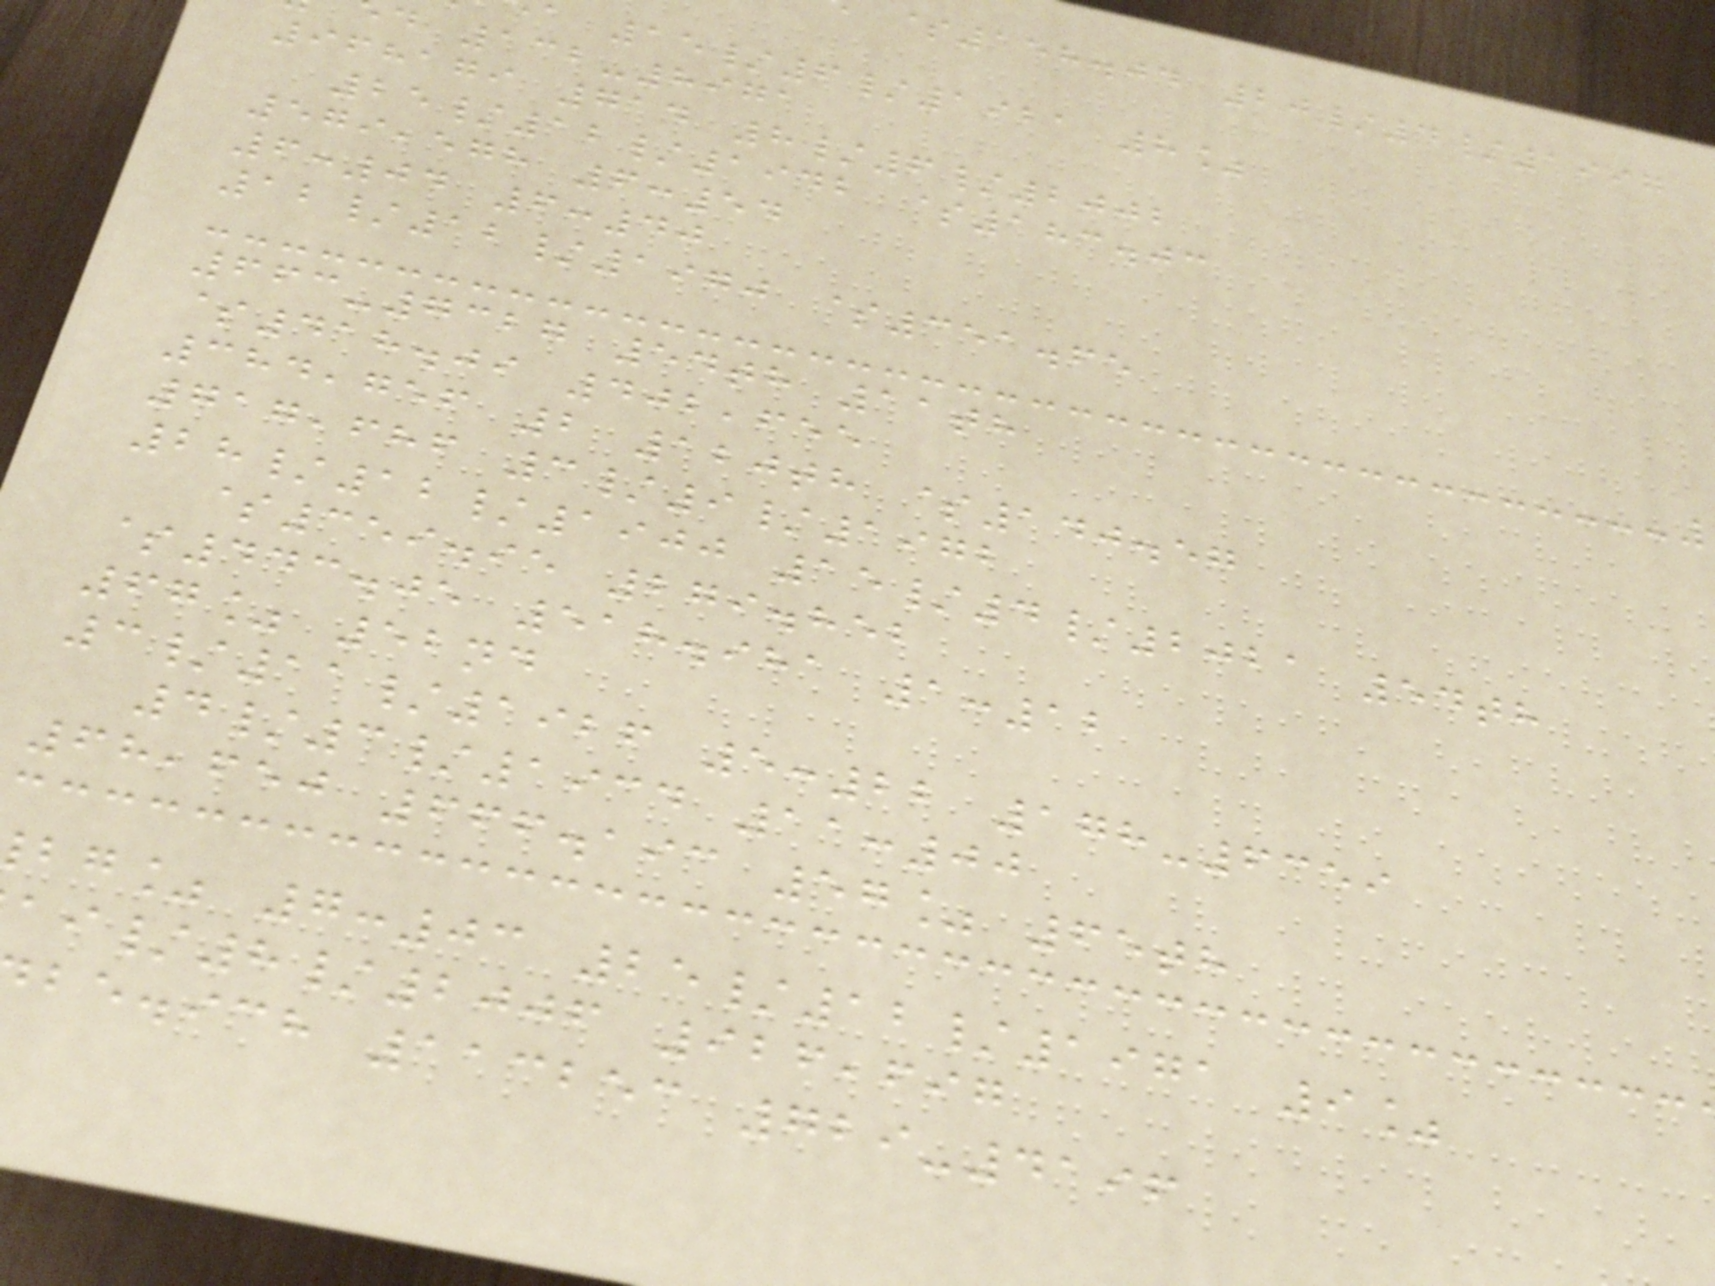$158.04 20/4/1997
a 15/6/1921 8%
d 132-8971
968179 714 8/6/2002
25/12/1942 $183.03
579,578 6:54
6:04 6:40
12/12/1970 $351.65
663-7327 54th 11th
$418.09 402,655
384,756 2 120th $140.57
717,686 3/9/1972
28/12/1900 15/4/2021 54th
$359.95 279.852
$443.05 518.981 1:12
67% 52nd
3/11/1926 5:22 178-6359
4/3/1934 11:00
68,650 666.193 57% 65th
bg% 7:03 25/12/1971 9%
/8/2006 926,697
be.ich 113253 729-4196
